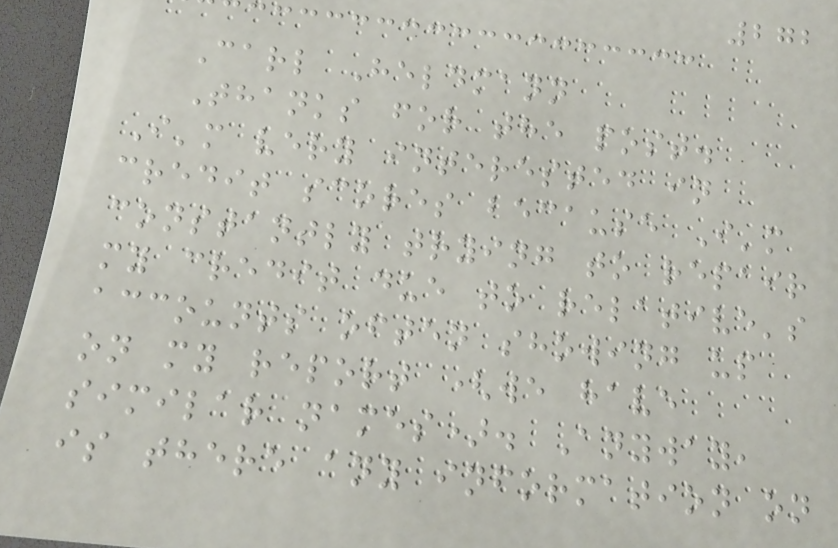272
Carl Heldmann
Thanks for the post.
I'm very interested in
credit scores because I'm
constantly trying to repair
my credit due to relative's
accounts often showing up
on my report (we have
similar names). Anyway,
is there any information on
